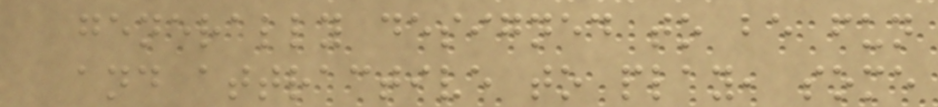generally designed to be fun
and attractive to play, some
